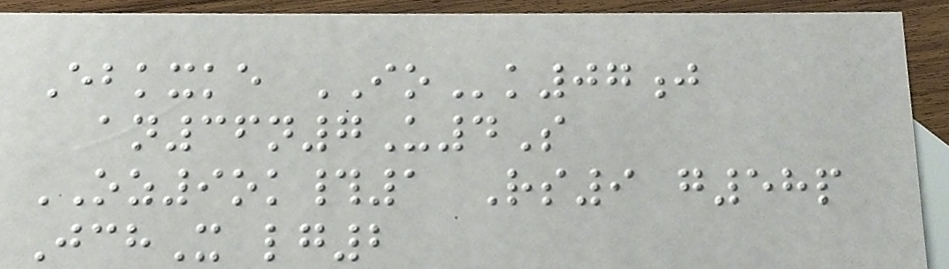Ebkxke IOk07j
an36n7U4S
OZ9ok#1 Rs9 g58p
JchX lg2
